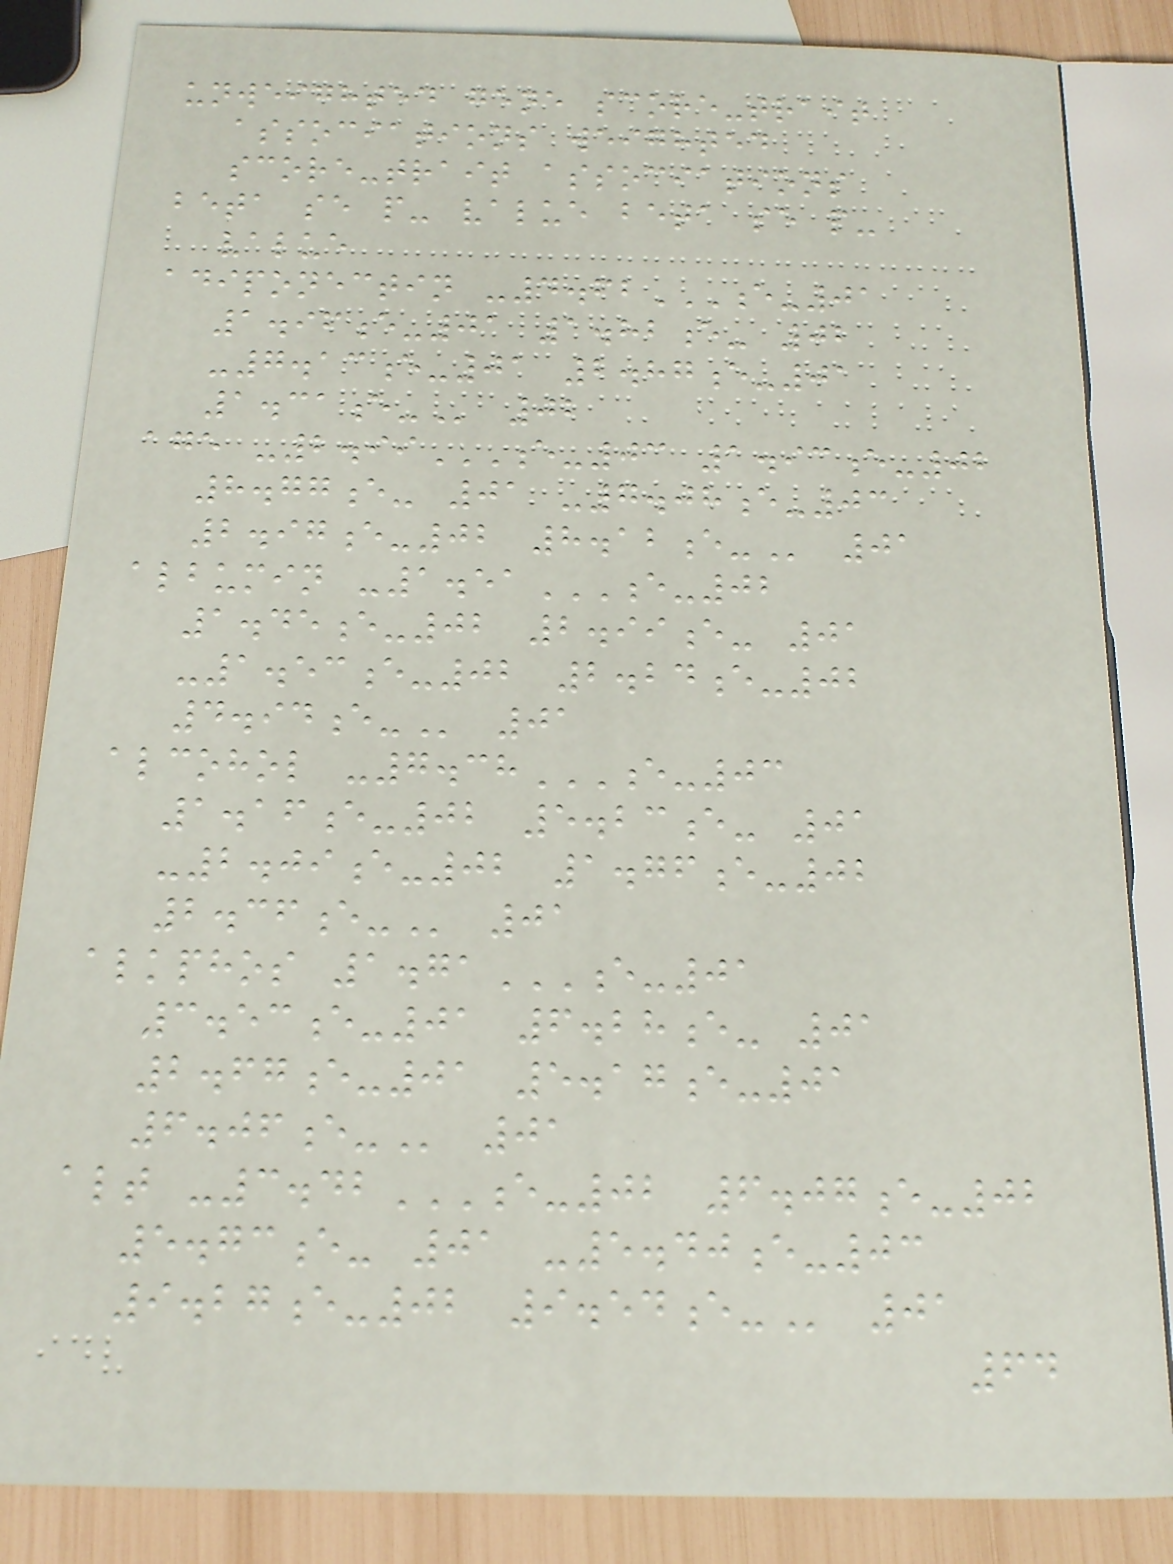unweighted gene score-trait
associations weighted
score-trait associations
beta se p- value beta se p-
value
adiponectin -4.62E-01
1.96E-01 1.82E- 02
-7.13E-01 2.87E-01
1.31E- 02
age -2.99E-03 1.93E-02
8.77E- 01 -7.08E-03
2.97E-02 8.12E- 01
albumin -1.51E-02
1.45E-02 2.99E- 01
-1.53E-02 2.24E-02
4.94E- 01
alcohol -7.38E-03
1.16E-02 5.23E- 01
-2.09E-02 1.76E-02
2.36E- 01
alkphos 1.71E-01
3.53E-01 6.28E- 01
2.67E-01 5.17E-01
6.06E- 01
alt -3.42E-02 6.07E-02
5.73E- 01 -5.40E-03
9.27E-02 9.54E- 01
64
